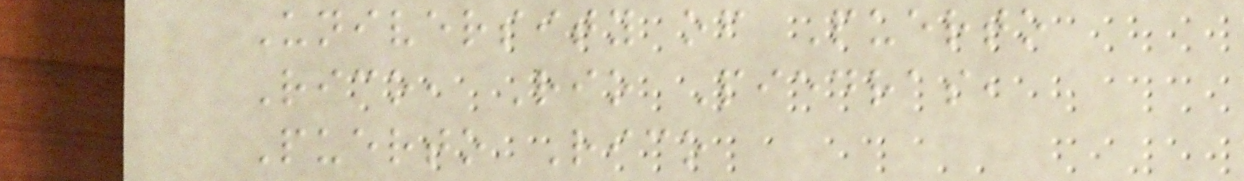University of Puerto
Rico, Rio Piedras,
Puerto Rico
